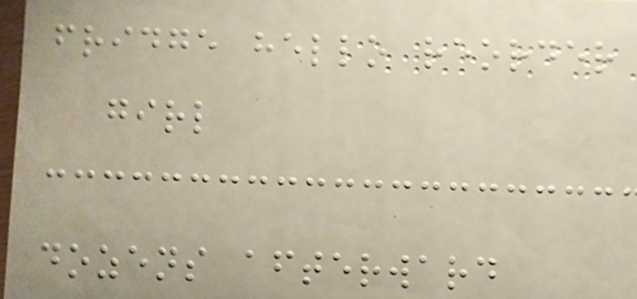fridge hello reorder
girl
dozens afterward
